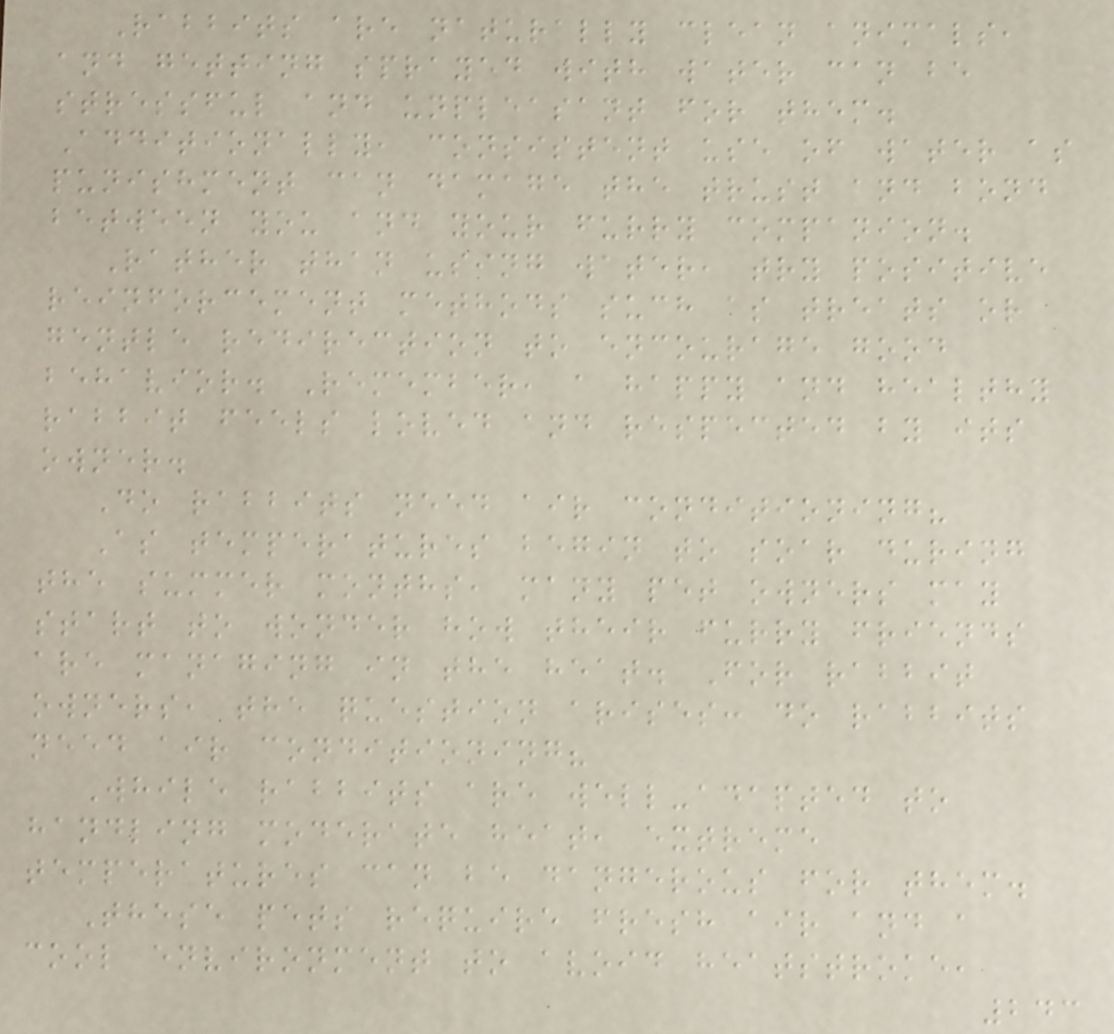Rabbits are naturally clean animals,
and getting sprayed with water can be
stressful and unpleasant for them.
Additionally, consistent use of water as
punishment can damage the trust and bond
between you and your furry companion.
Rather than using water, try positive
reinforcement methods such as treats or
gentle redirection to encourage good
behavior. Remember, a happy and healthy
rabbit feels loved and respected by its
owner.
Do rabbits need air conditioning?
As temperatures begin to soar during
the summer months, many pet owners may
start to wonder how their furry friends
are managing in the heat. For rabbit
owners, the question arises: do rabbits
need air conditioning?
While rabbits are well-adapted to
handling moderate heat, extreme
temperatures can be dangerous for them.
These pets require fresh air and a
cool environment to avoid heatstroke,
243
